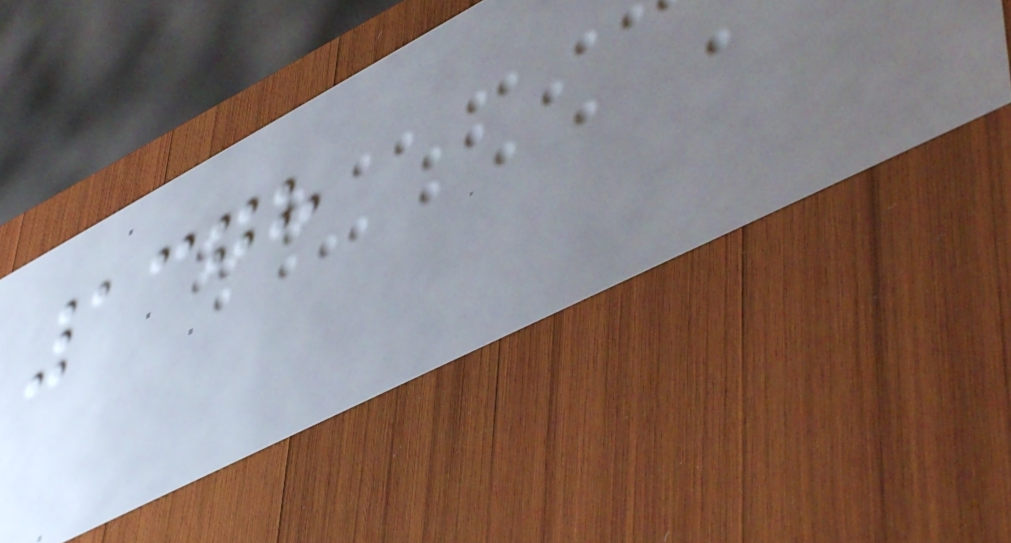1378
